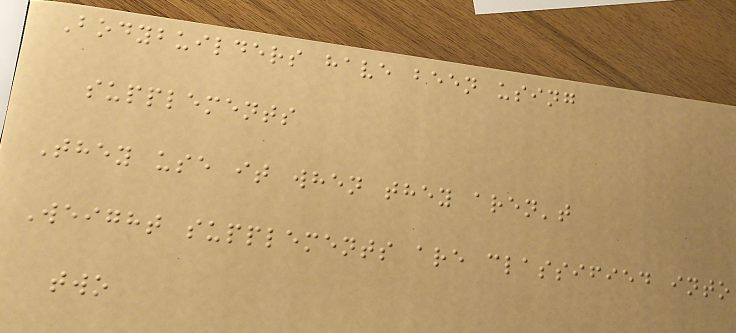Bodybuilders have been using
supplements
They use it when they aren't
Weight supplements are classified into
two
